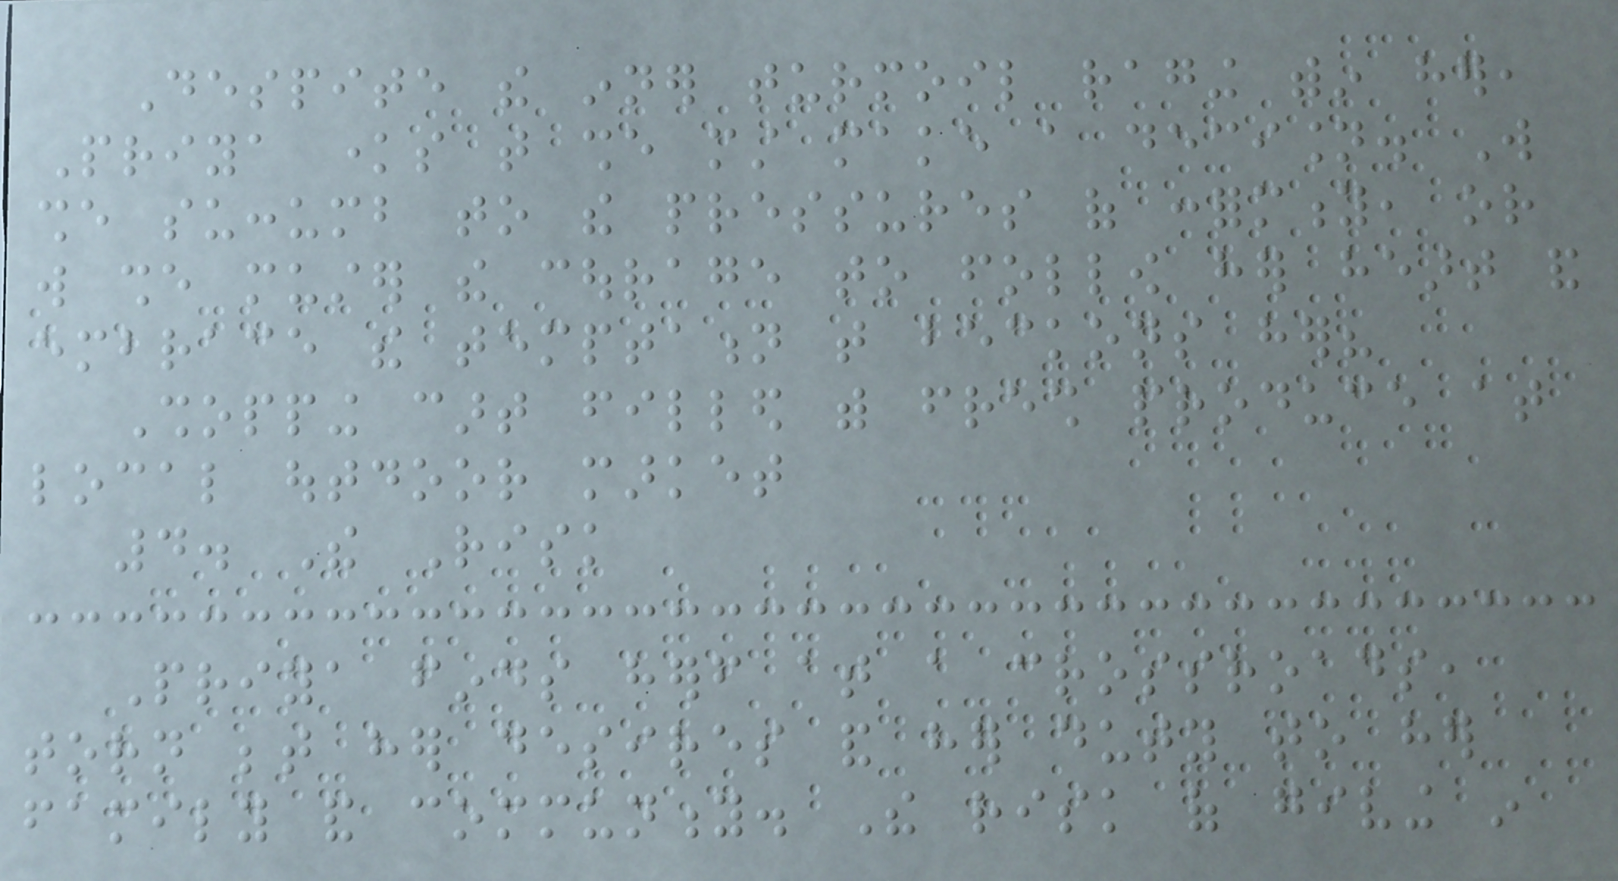Despite the inner turmoil raging within her,
Priya knows that she must make a decision. Will
she succumb to the pressures of conformity, or
will she muster the courage to follow her heart and
embrace the temptation that beckons her?
Shopping cart filled with fresh produce at
local outdoor market
4. The Risk
Priya finds herself at a crossroads,
torn between her desires and her duty to her
family and community. The risk of giving in
